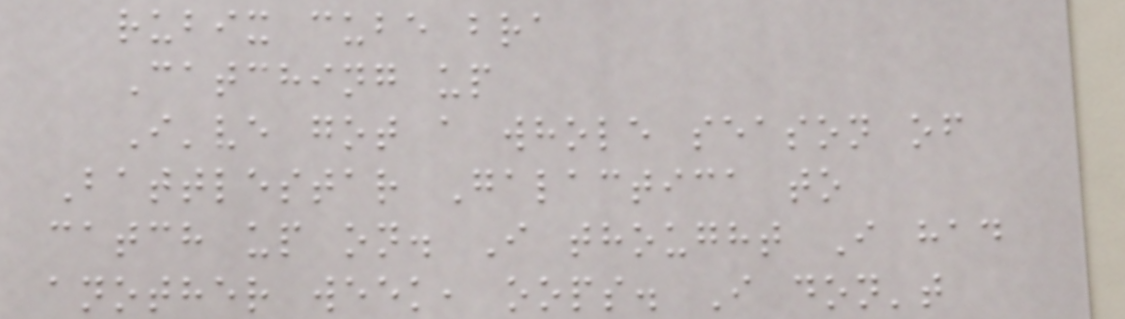rubix cube bra
Catching up
I've got a whole season of
Battlestar Galactica to
catch up on. I thought I had
another week, oops. I don't
